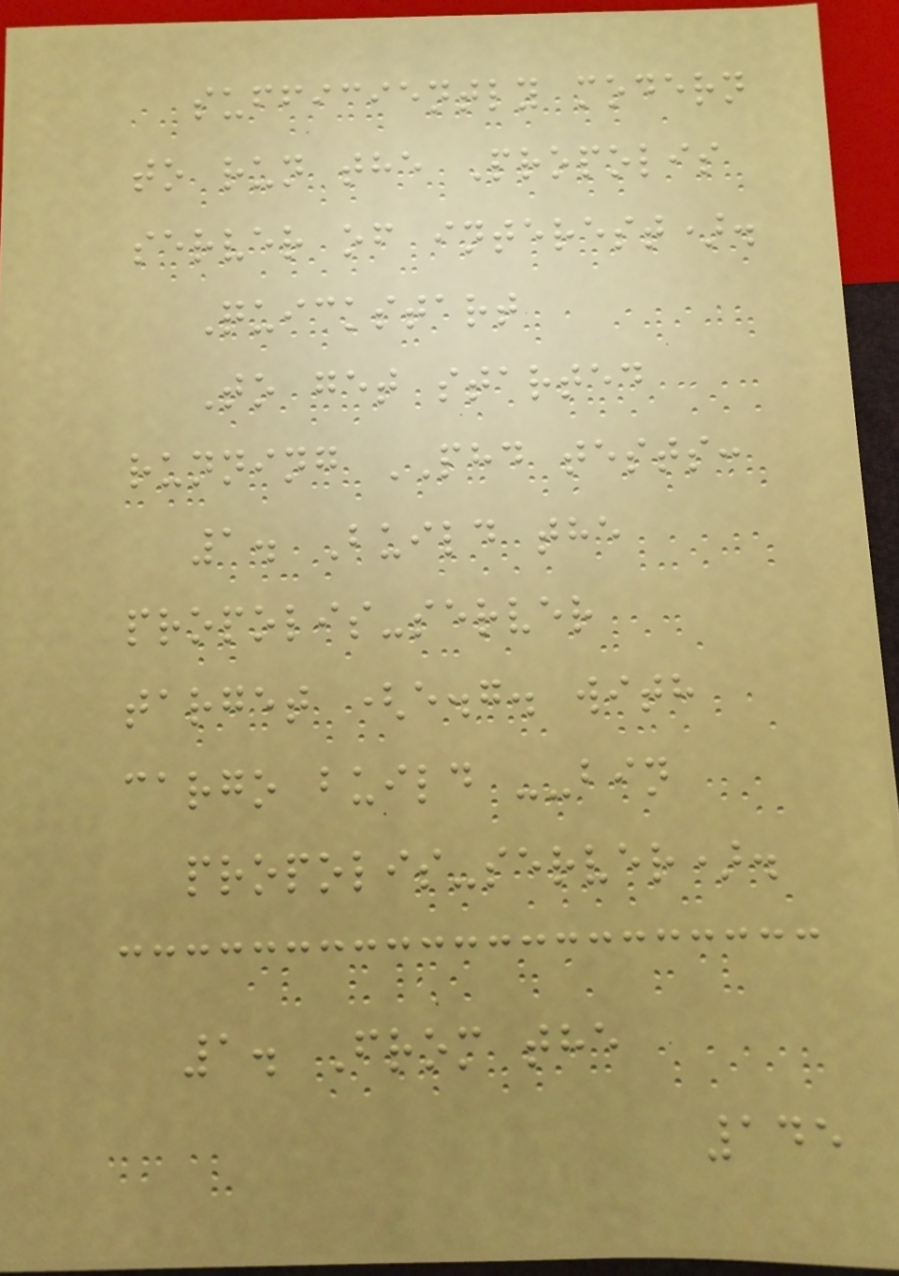sufficiently modern
to run the Propolis
server of interest).
Quickstart
To get started
running PHD tests:
1. Build the
propolis-server
target (e.g. with
cargo build --bin
propolis-server).
1. From the
145
